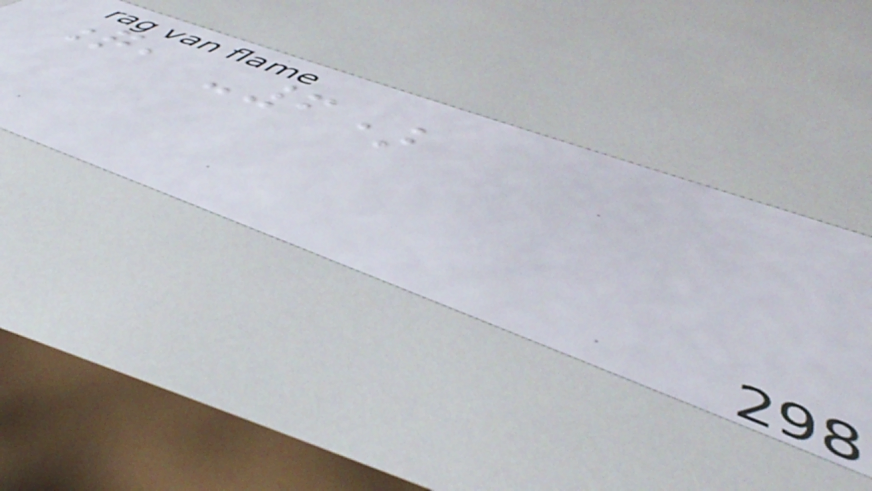q, -6)
